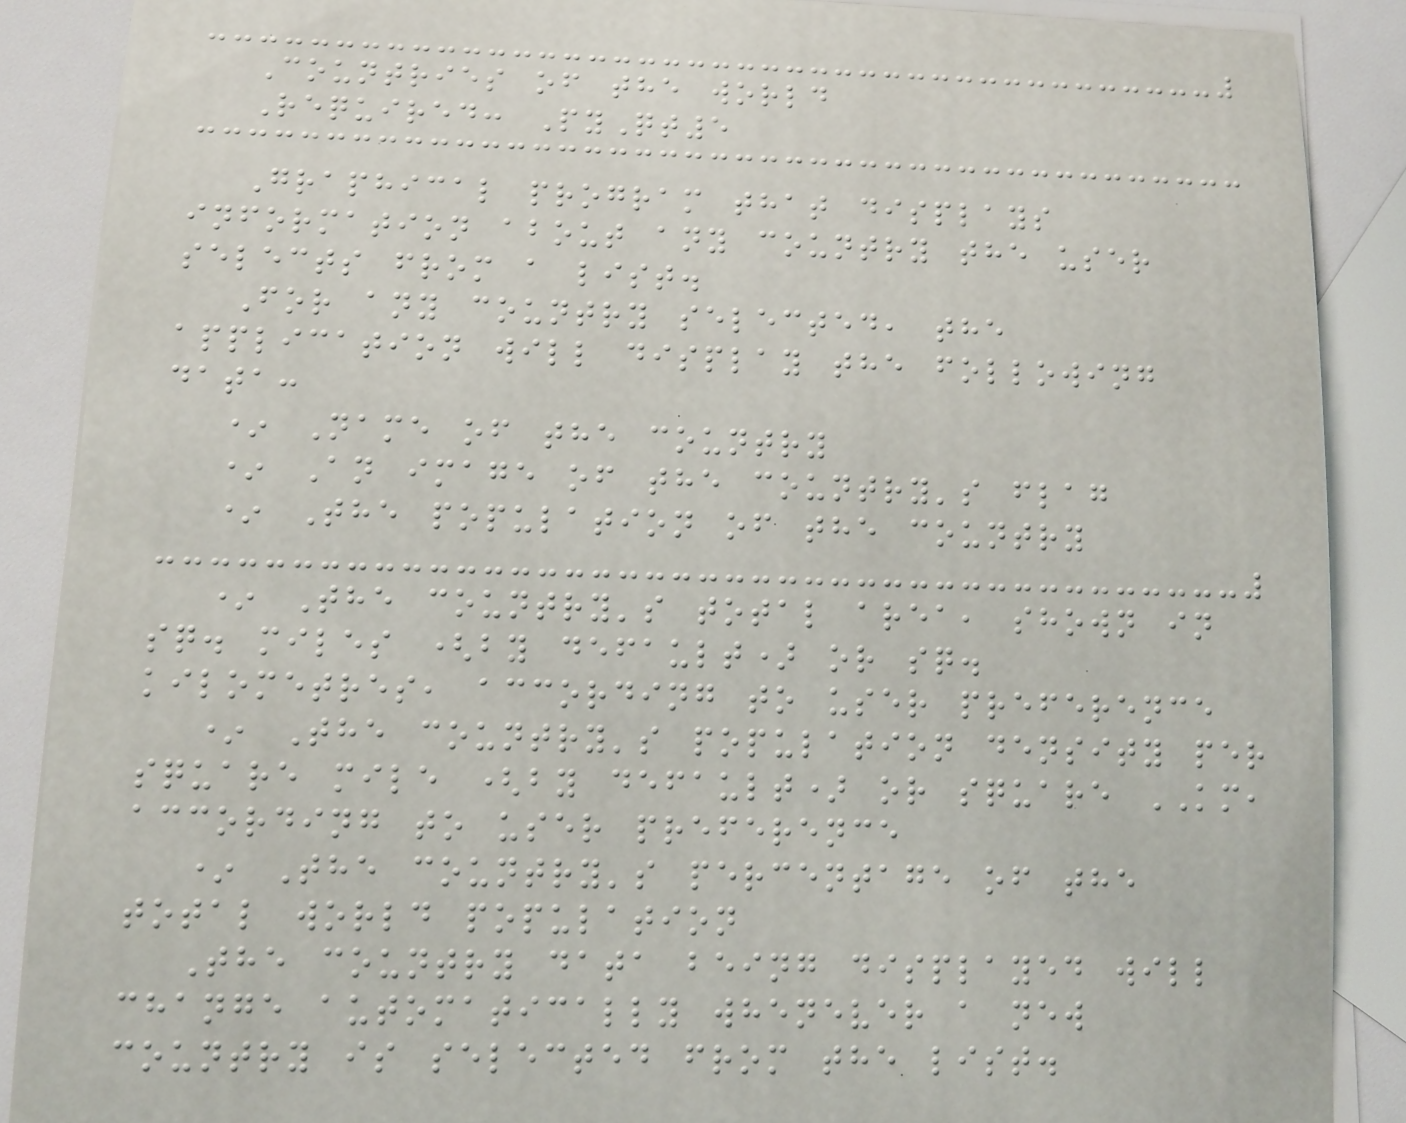Countries of the world
Required: PyQt5
Graphical program that displays
information about any country the user
selects from a list.
For any country selected, the
application will display the following
data:
* Name of the country
* An image of the country's flag
* The population of the country
* The country's total area, shown in
sq. miles (by default) or sq.
kilometres, according to user preference
* The country's population density per
square mile (by default) or square KM,
according to user preference
* The country's percentage of the
total world population
The country data being displayed will
change automatically whenever a new
country is selected from the list.
